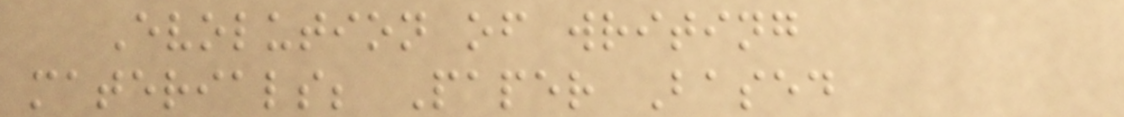Evolution of writing
materials; Paper Based
